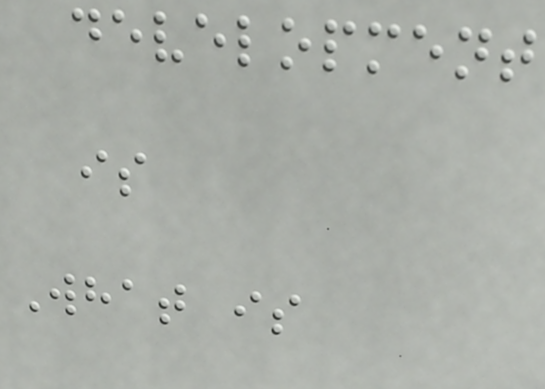development
is
What is
